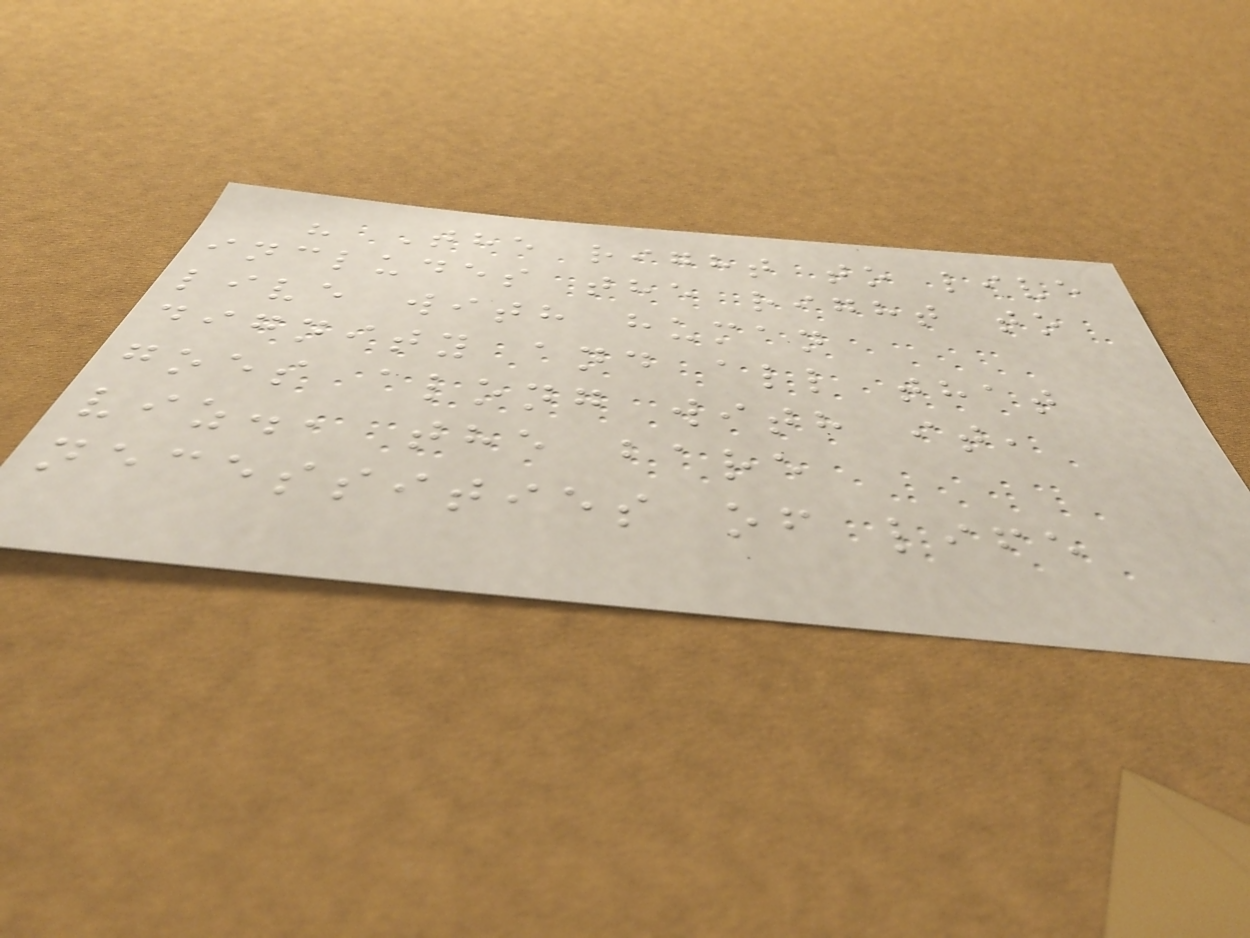" The right to live
includes the right to
live with human
dignity and all that
goes along with it,
viz., the bare
necessities of life
